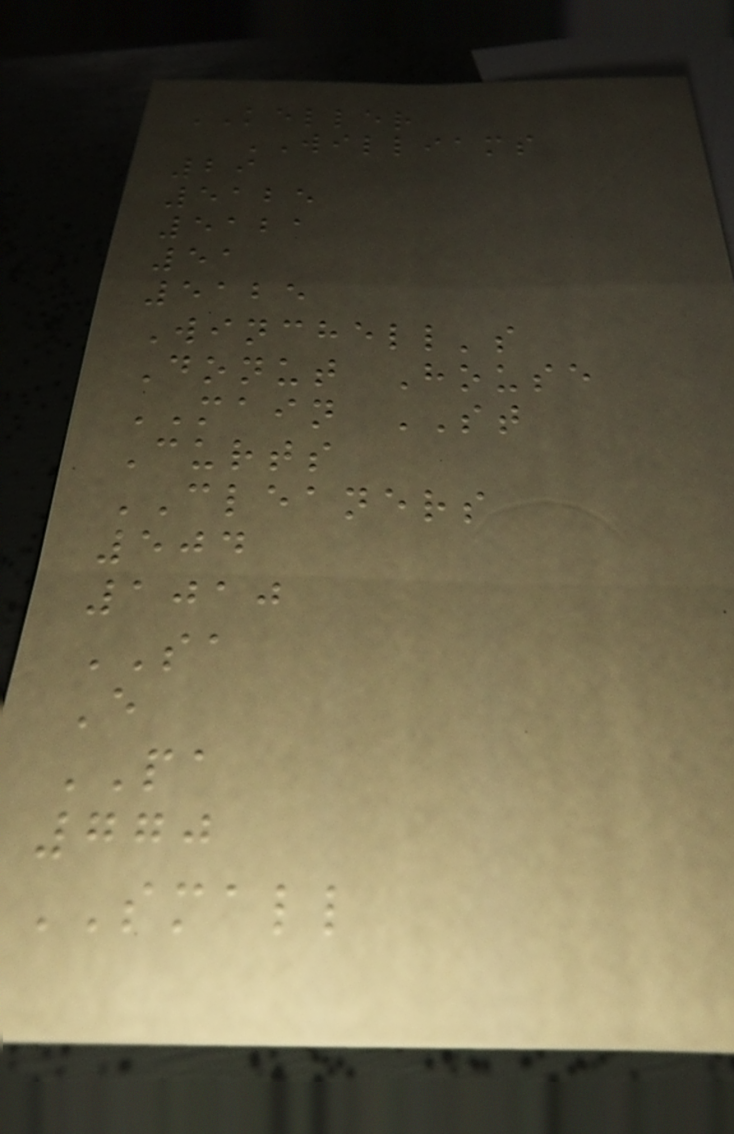KELLER
WILLIAMS
29
5125
5121
51
5125
Winchell's
Donut House
MAIN ST
Curts
CLEANERS
504
1010
SA
E
PA
770
SMALL
